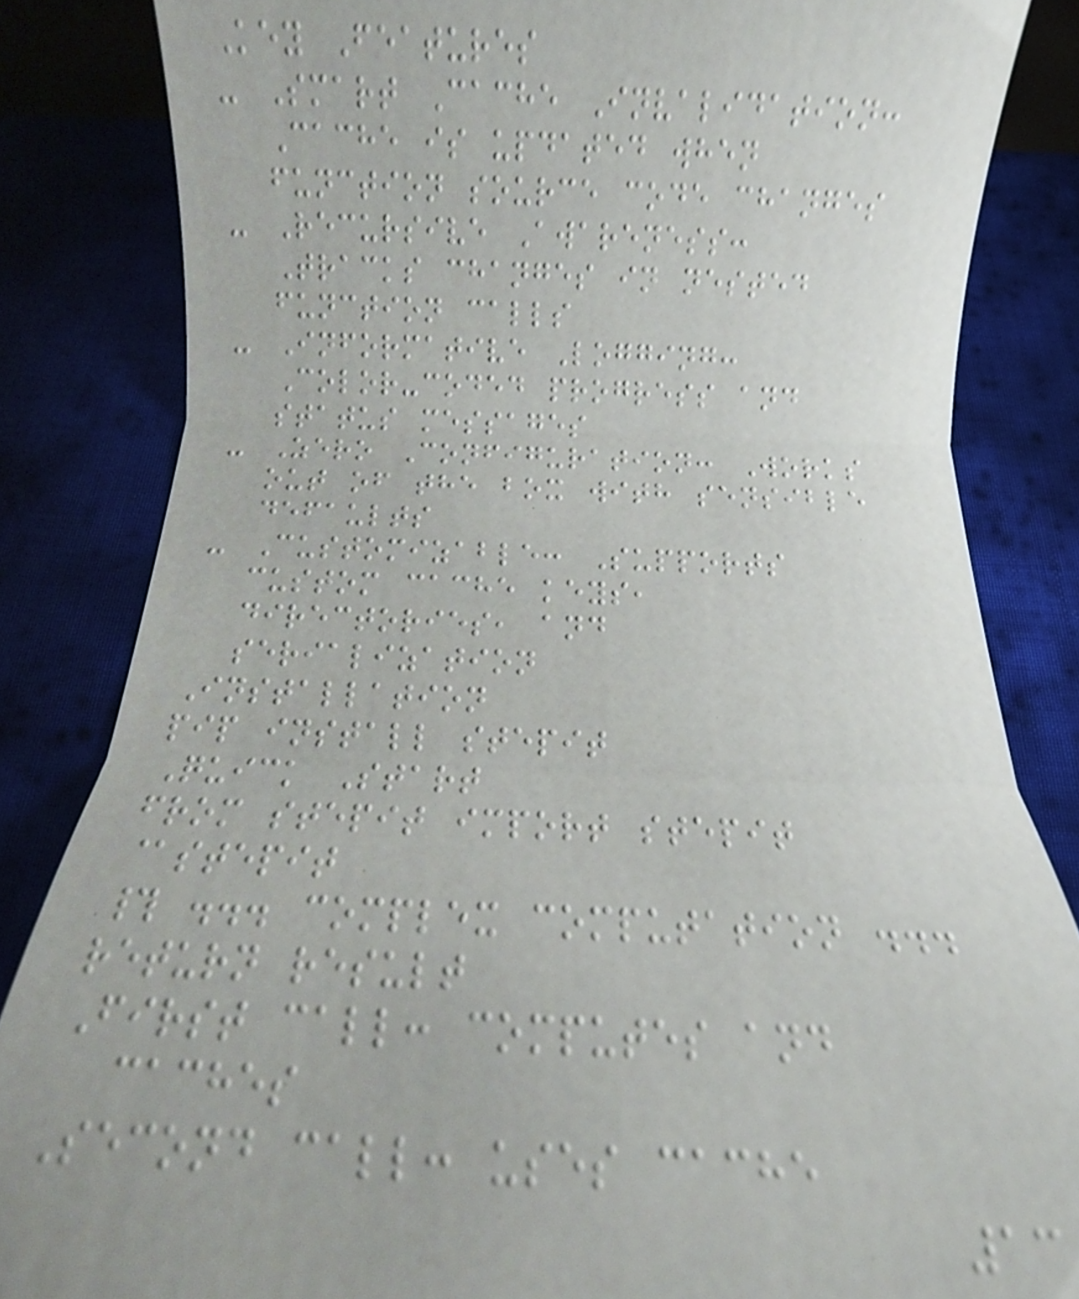Key Features
- Smart Cache Invalidation:
Cache is updated when
function source code changes
- Recursive Awareness:
Tracks changes in nested
function calls
- Informative Logging:
Color-coded progress and
status messages
- Zero Configuration: Works
out of the box with sensible
defaults
- Customizable: Supports
custom cache keys,
directories, and
serialization
Installation
pip install stepit
Quick Start
from stepit import stepit
@stepit
# ... complex computation ...
return result
First call: computes and
caches
Second call: uses cache
13
